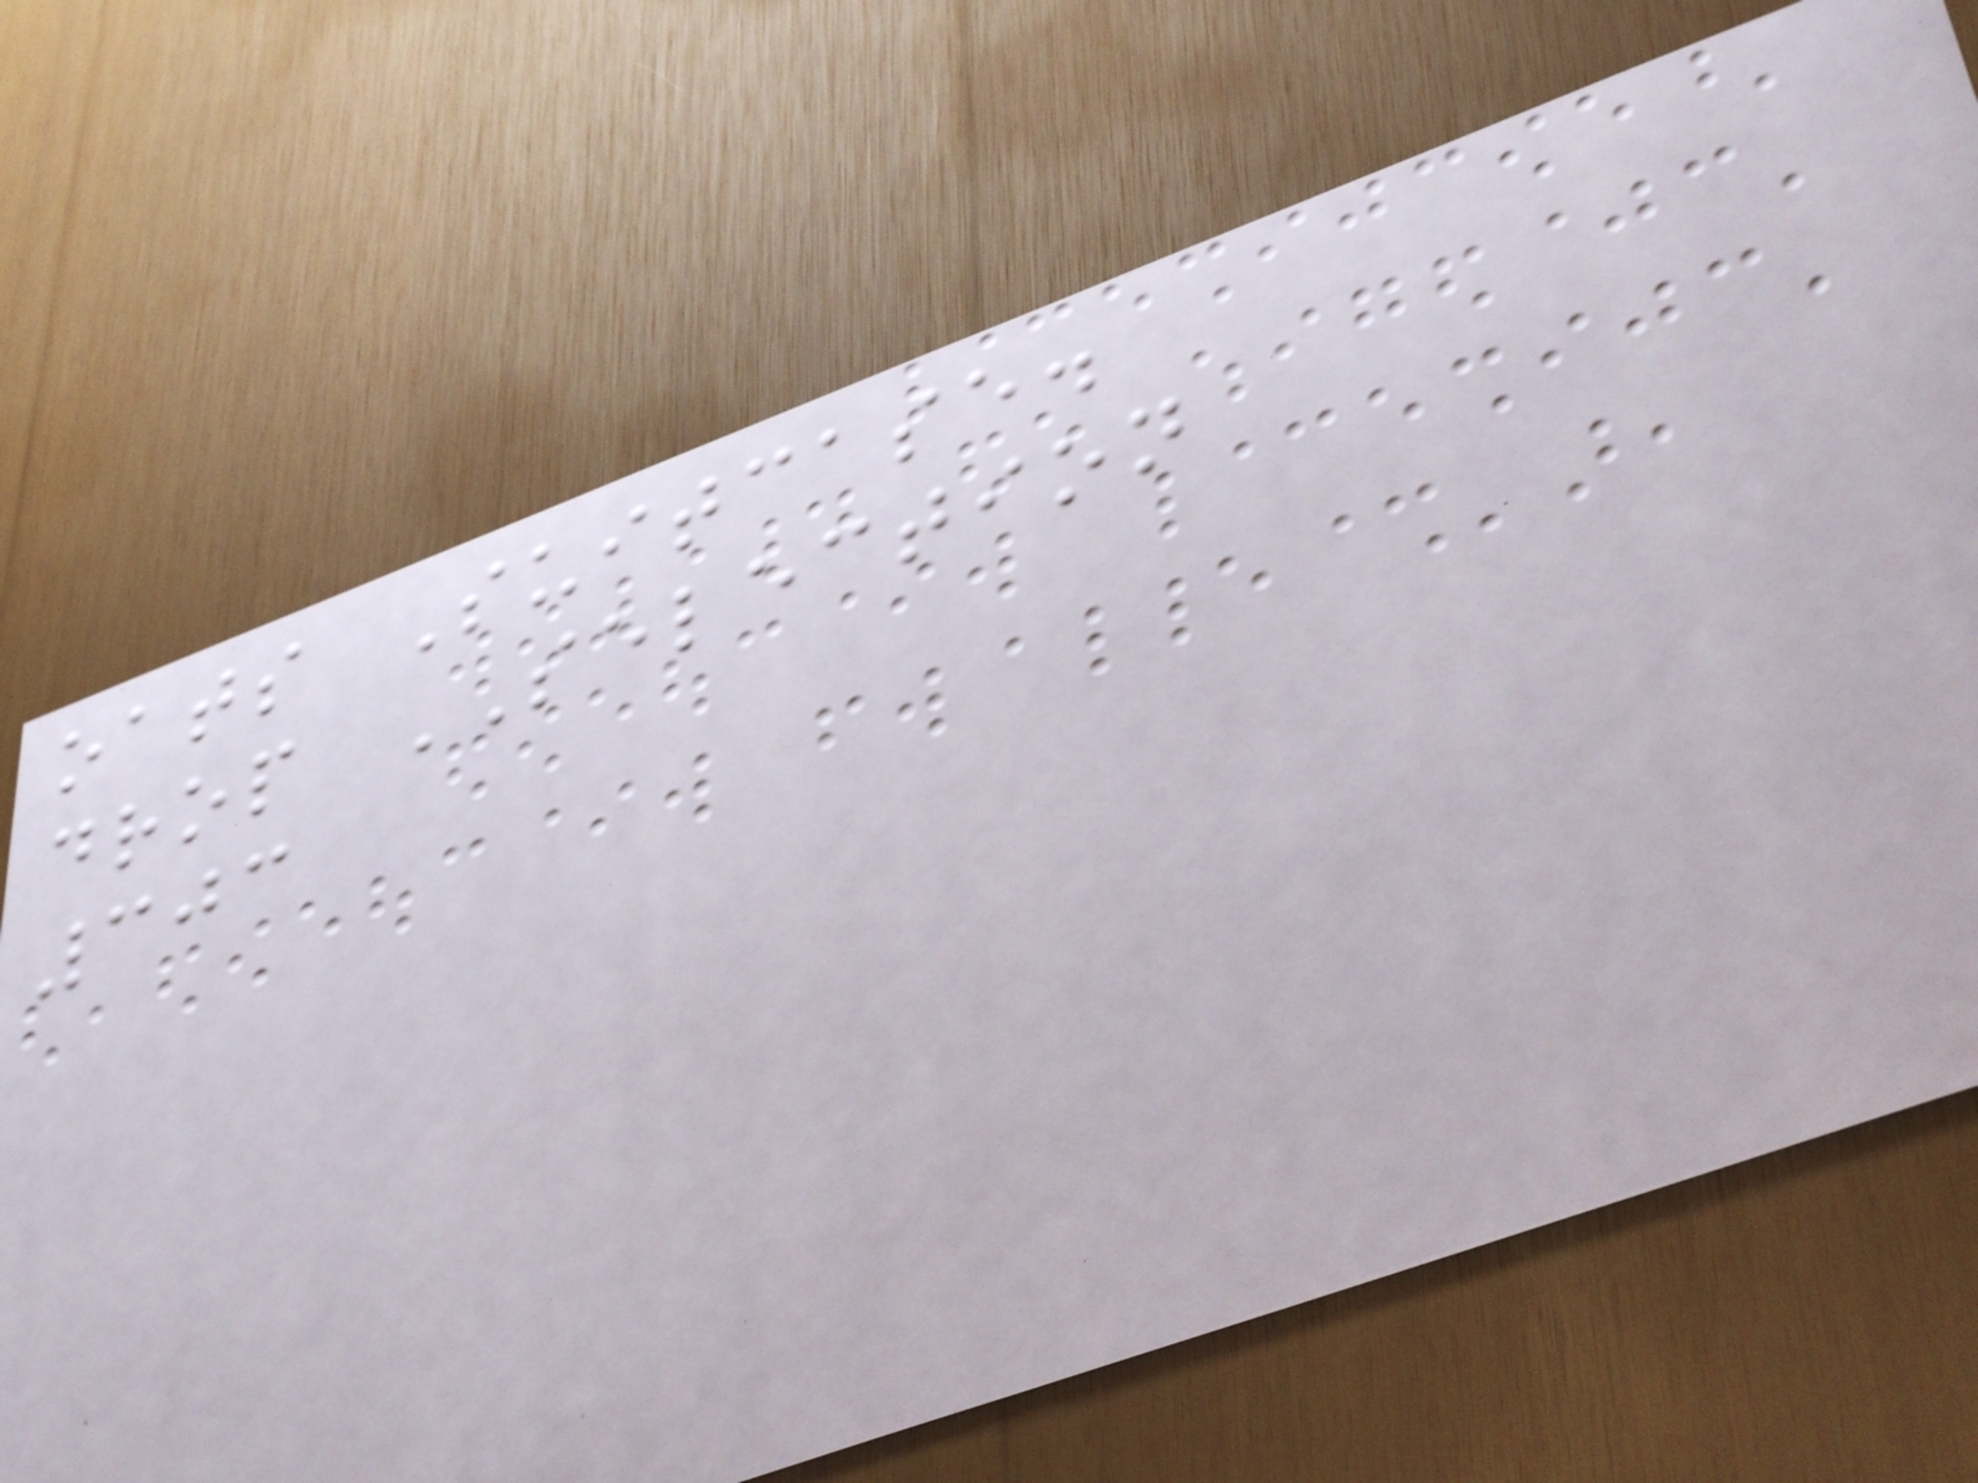oats Suitcase.
drop SELECTION
303
